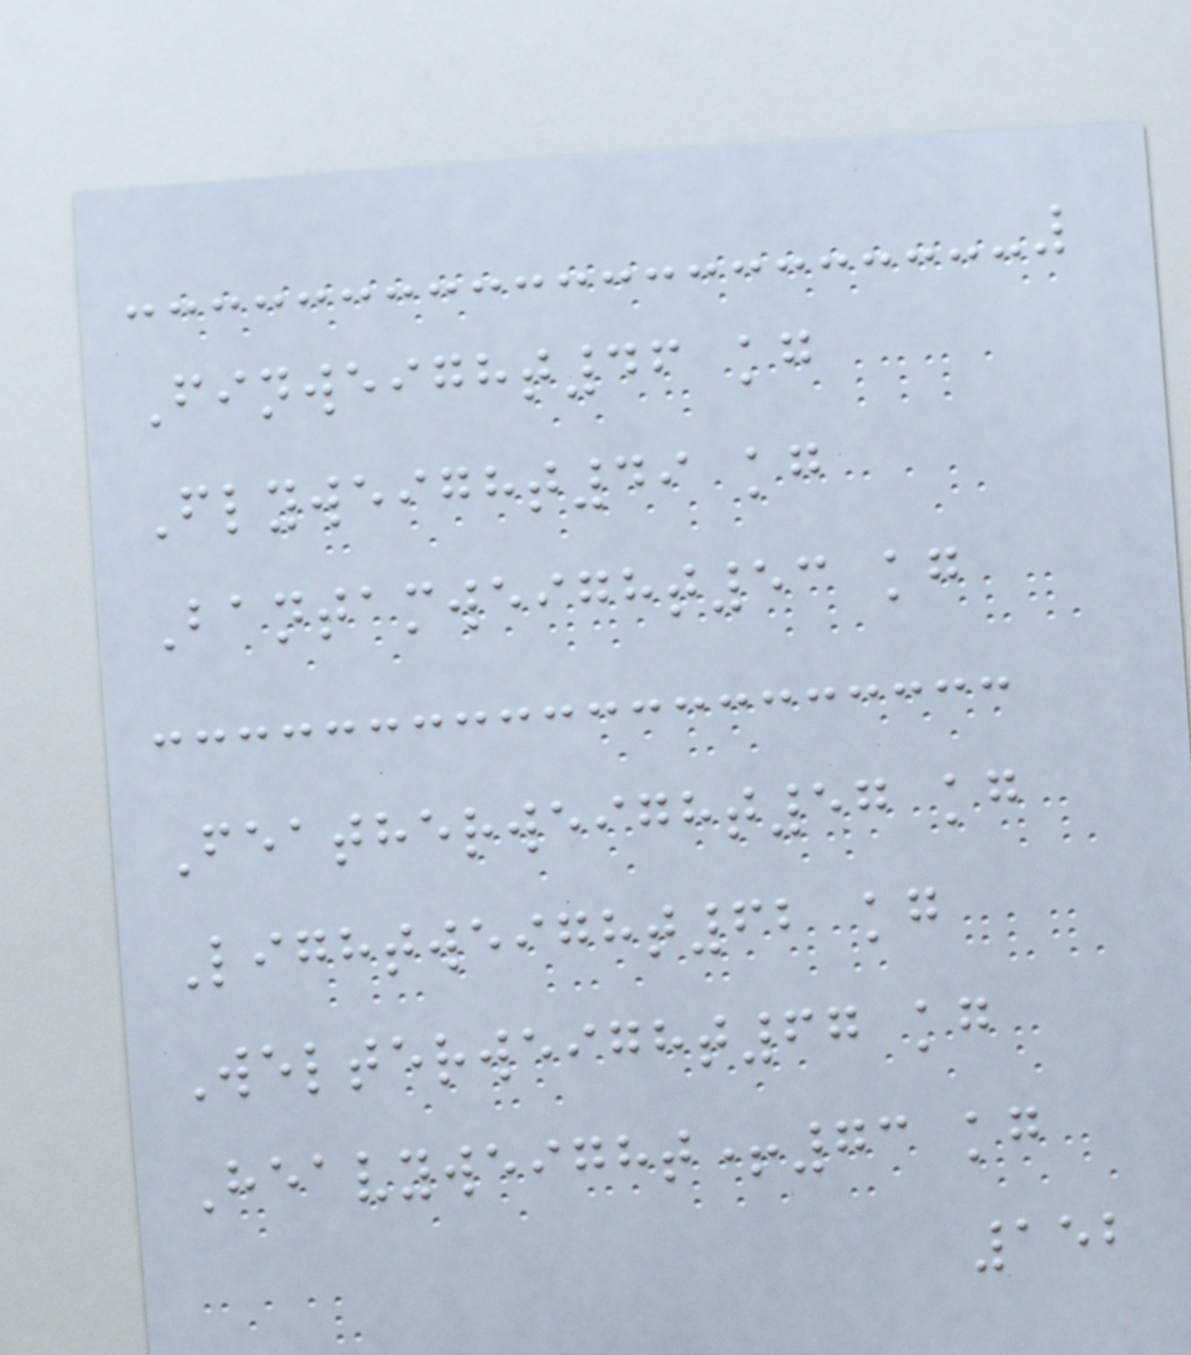Finweight46 kg
Flyweight49 kg
Bantamweight53 kg
Featherweight57 kg
Lightweight62 kg
Welterweight67 kg
Heavyweight+73 kg
152
